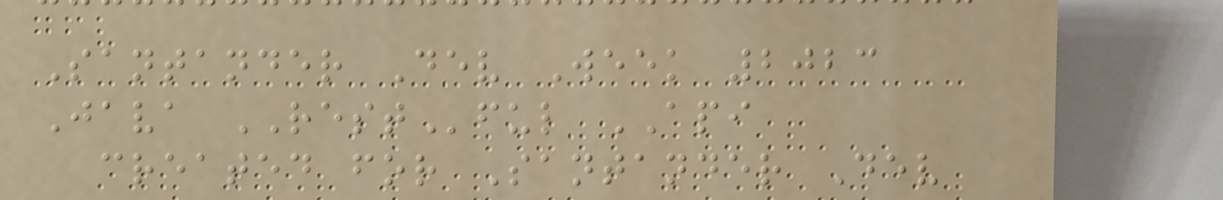Santander Dev Week 2023
Java RESTful API
created for Santander Dev
